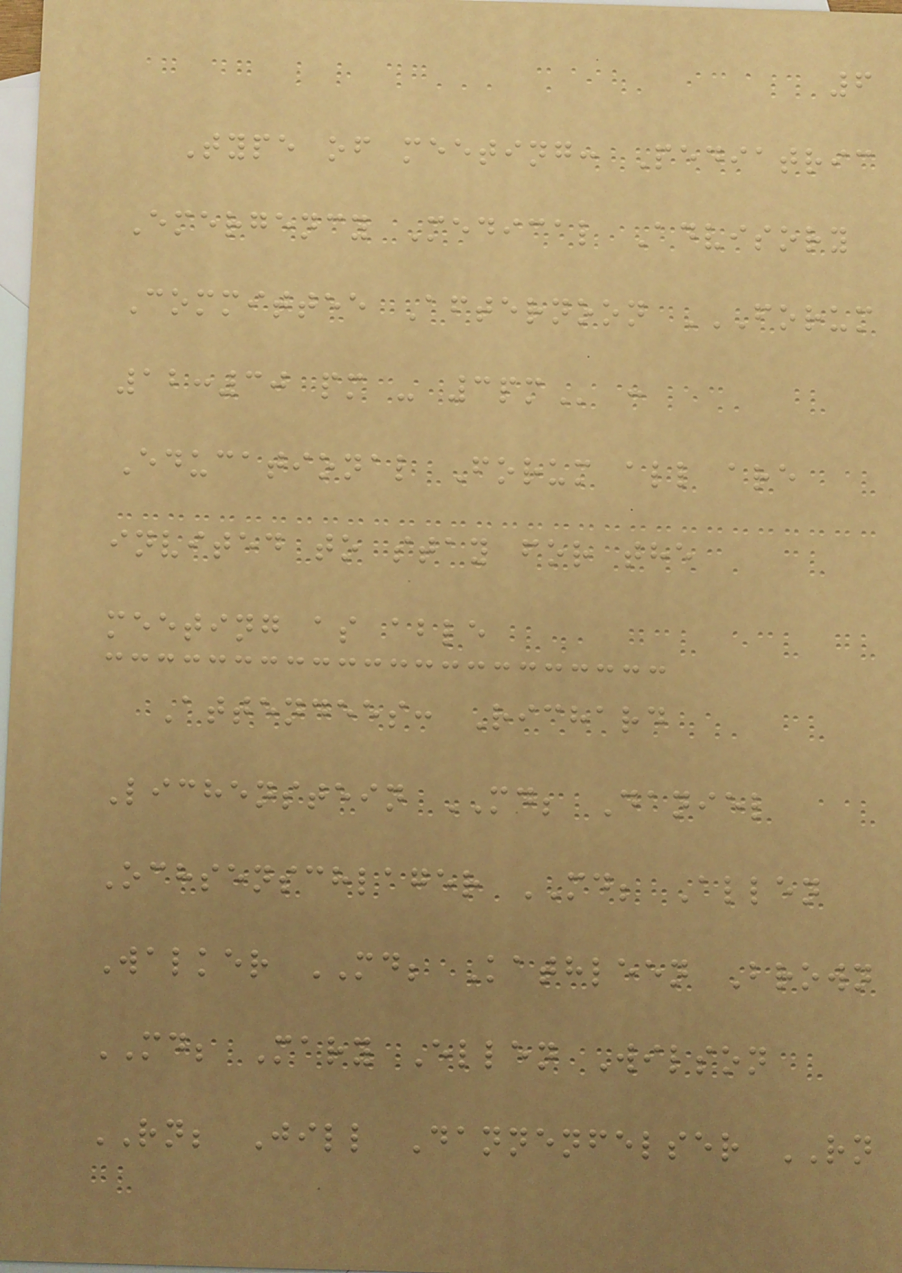6
Type of meeting: Pediatric
Emergency Medical Advisory
Committee Afternoon FORUM
12:30 PM - 3PM :
Educational Forum all are
invited to stay for the
meeting as able
Attendees: Richard
Lichenstein MD; Daniel
Ochsenschlager MD; Allen
Walker MD; Kathleen Brown
MD; Mary Ellen Wilson
RN; Jill Dannenfelser RN
